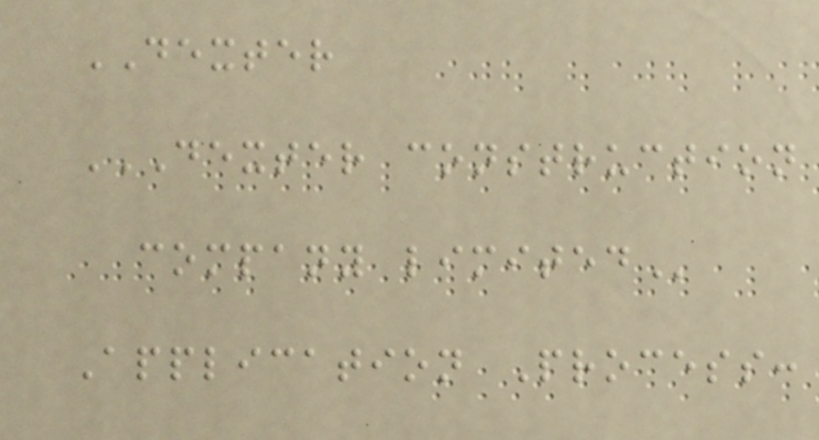DEXTER
DEXTER CONSTRUCTION
COMPANY LIMITED
Application Process:
